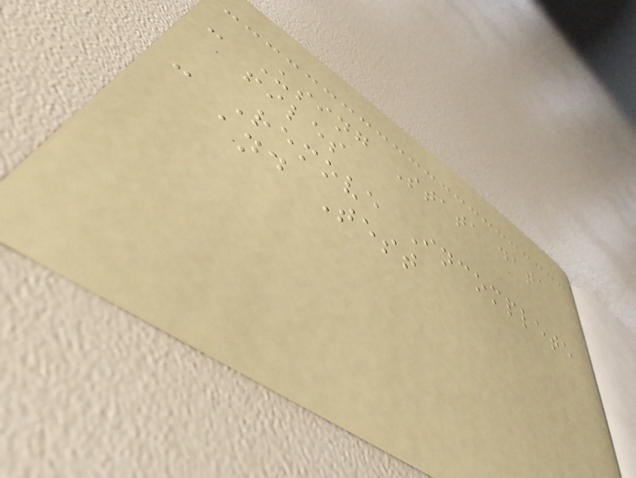- Using Stata data
files
- Remove Incomplete
and Test
